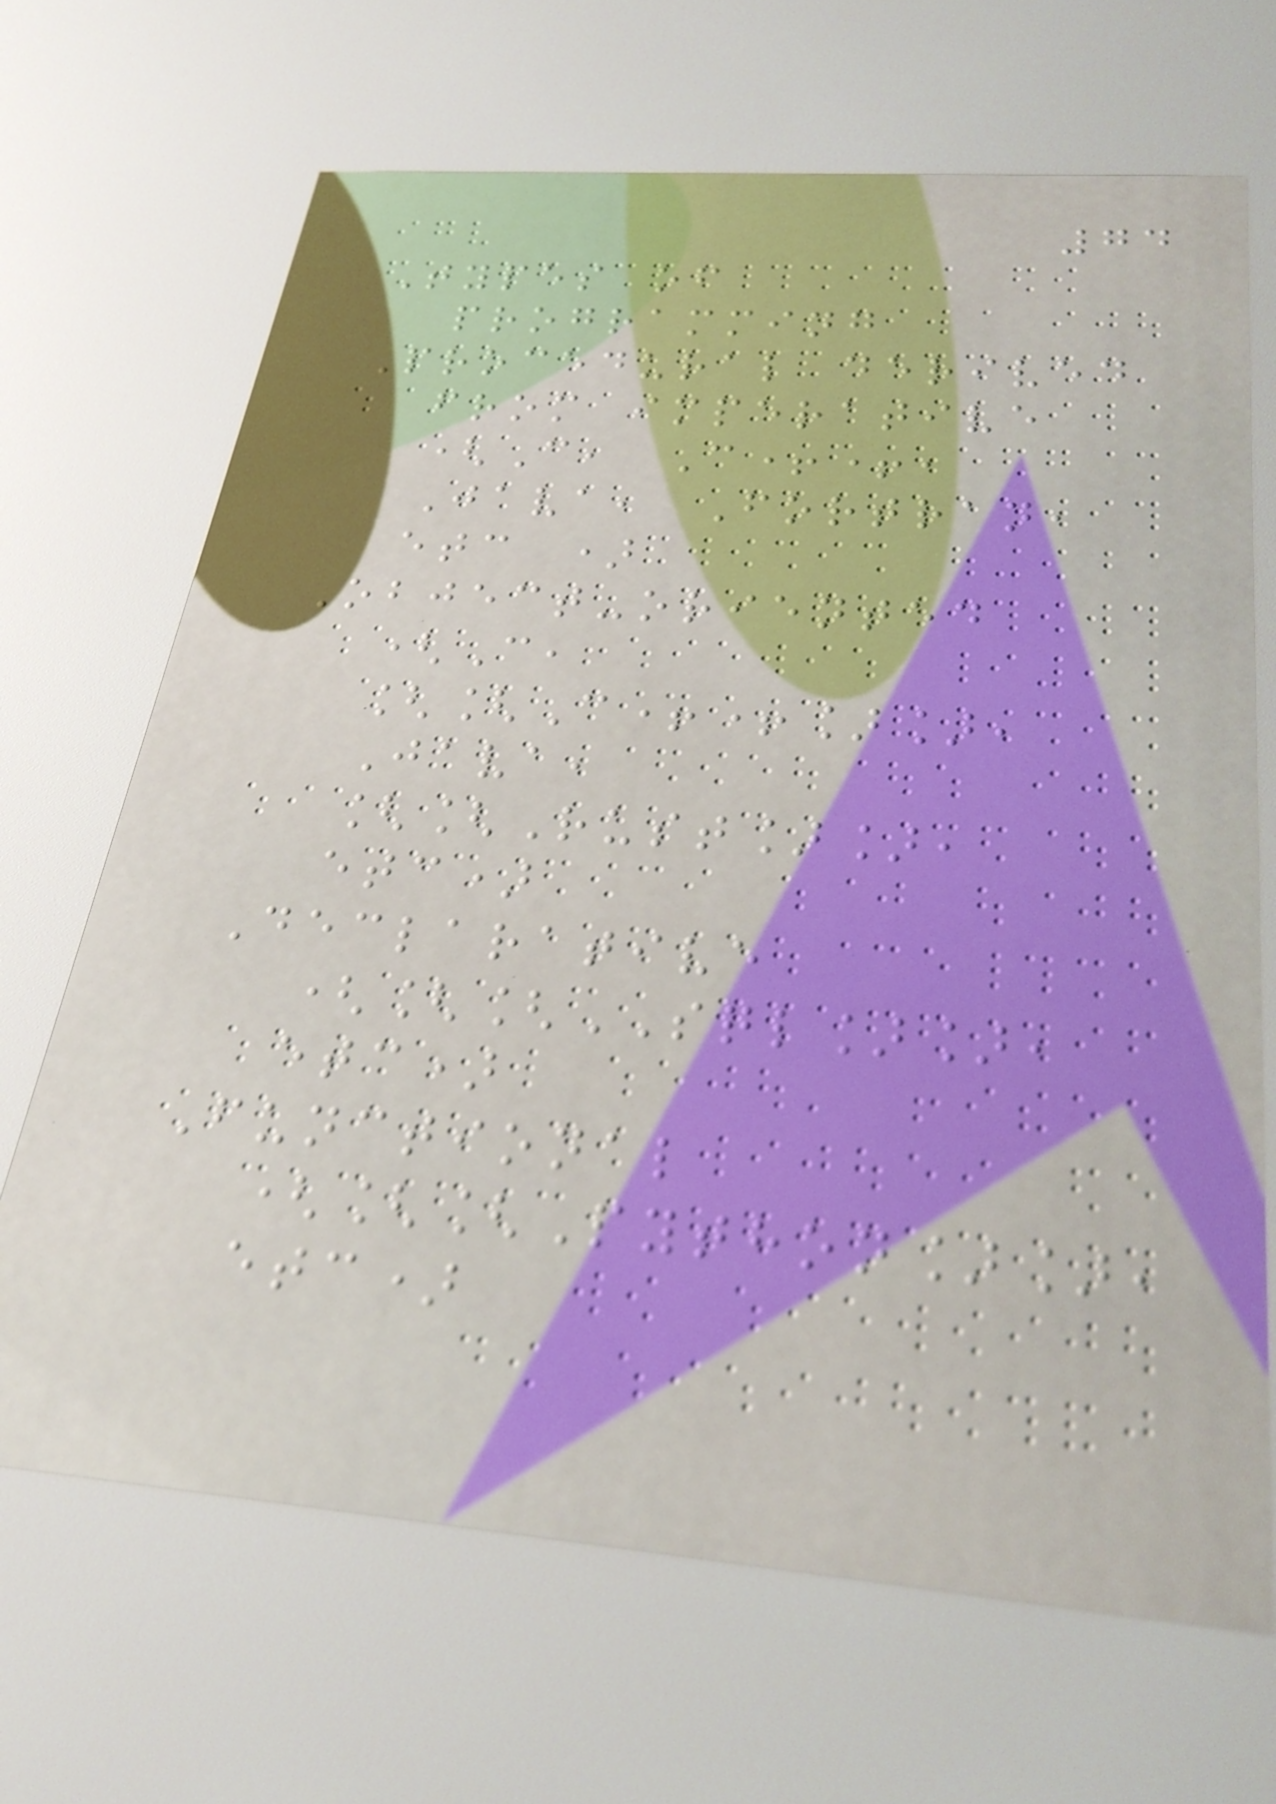74
Types of
programming
Procedural derived
from imperative
(C, C++,
Java, Fortran,
etc )
Object-oriented
(C,
[[C++]],
Java,
[[Rust]],
etc)
Declarative
([[SQL]],
etc)
Functional
([[Python]],
etc)
